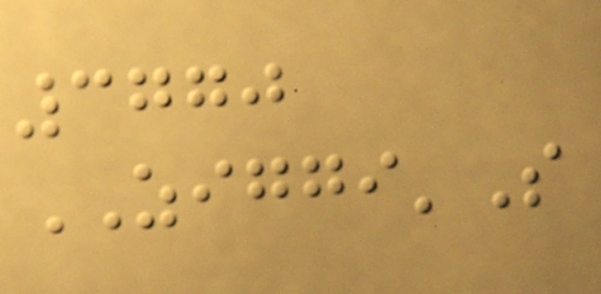3770
ZIGGI'S
